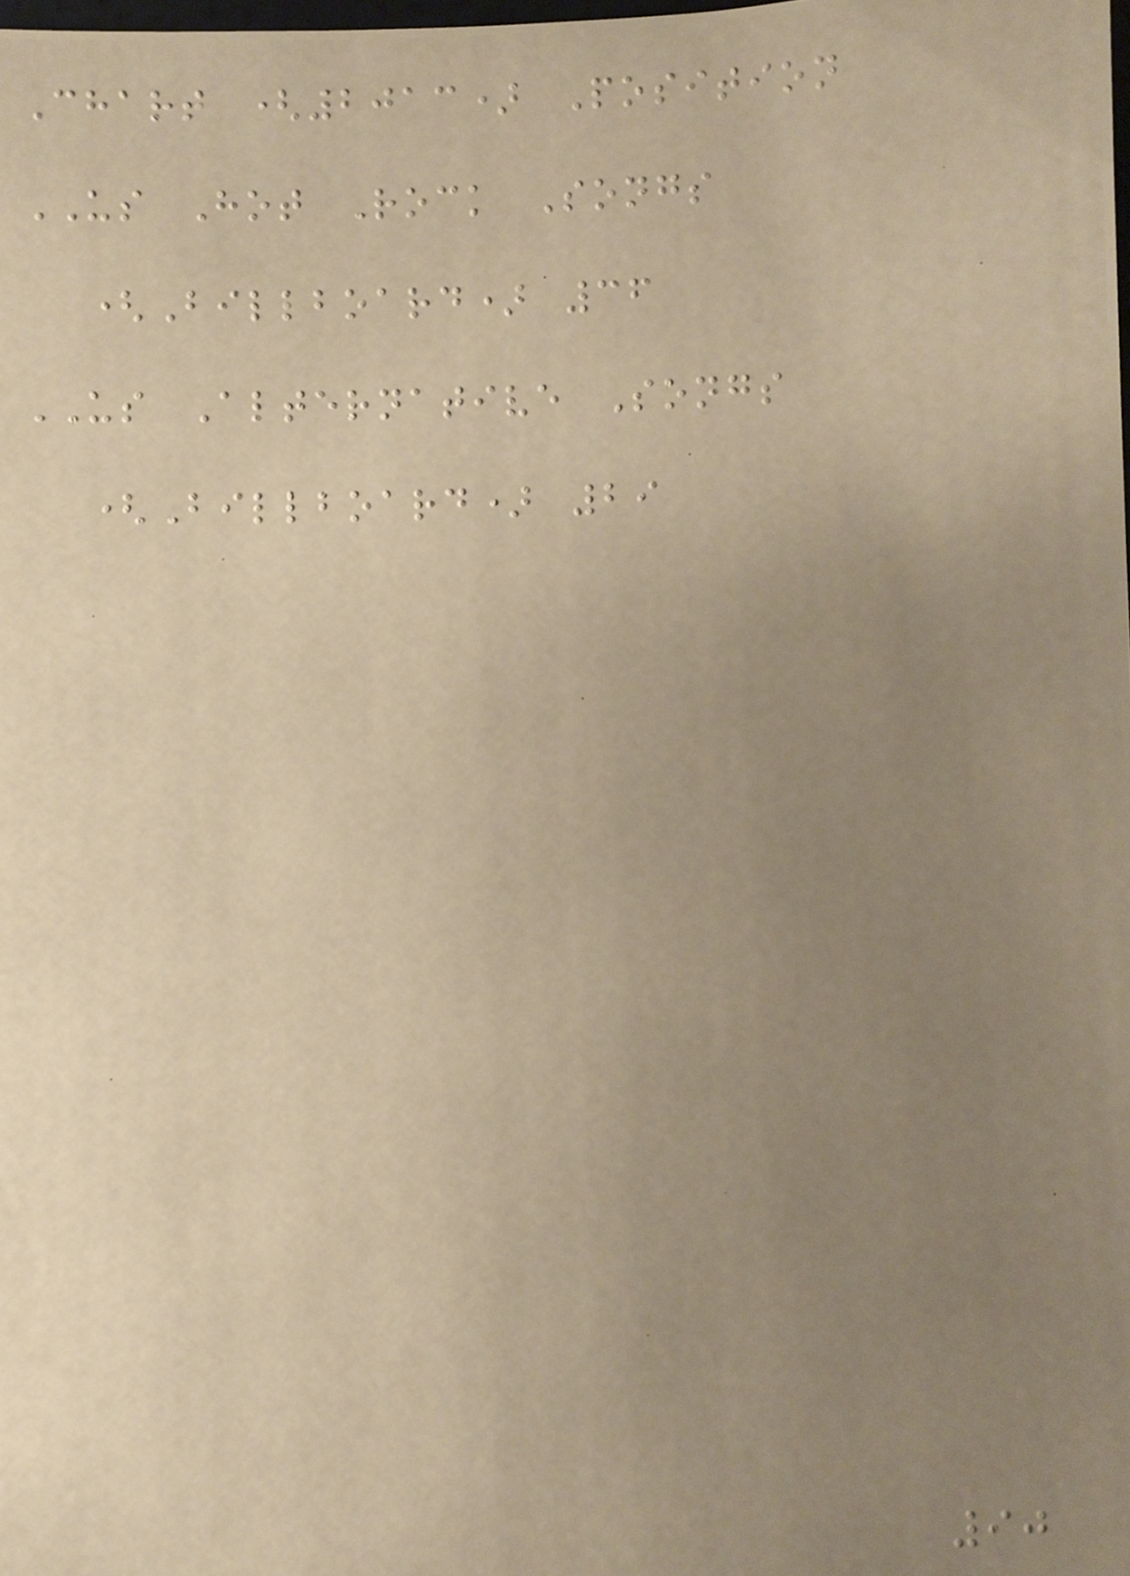Chart (2013) Position
US Hot Rock Songs
(Billboard) 36
US Alternative Songs
(Billboard) 29
90
